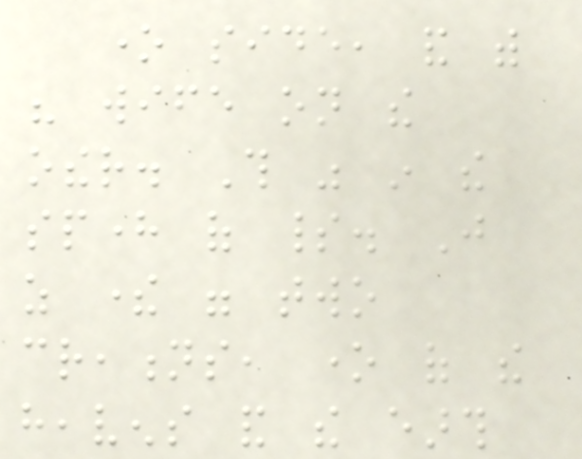one side, and with
his wife on the
other. This was in the
sphere of spirit. Just
as there were two
creations, one of the
heavens and the earth
